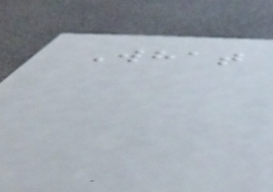What
